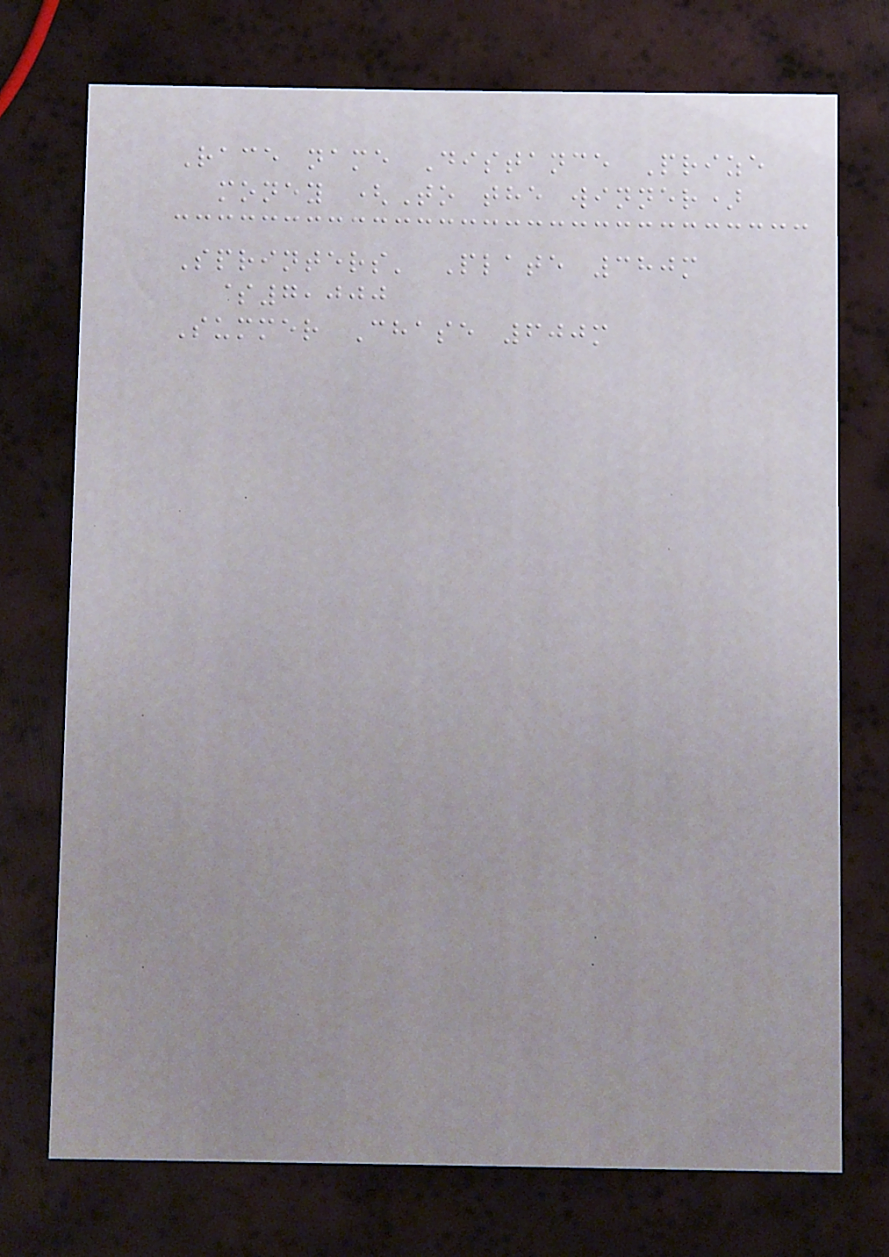Race name Distance Prize
money (To the winner)
Sprinters' Plate 380m
$7,000
Summer Chase 600m
